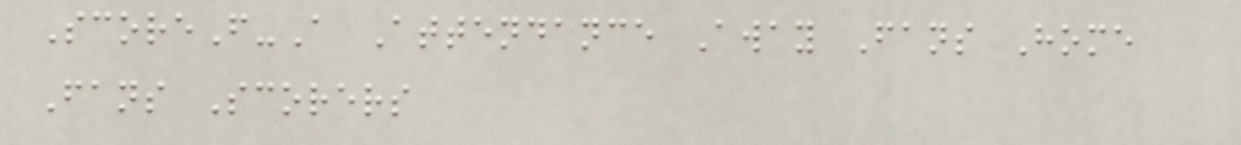ScoreF-A Attendance Away Fans Home
Fans Scorers
